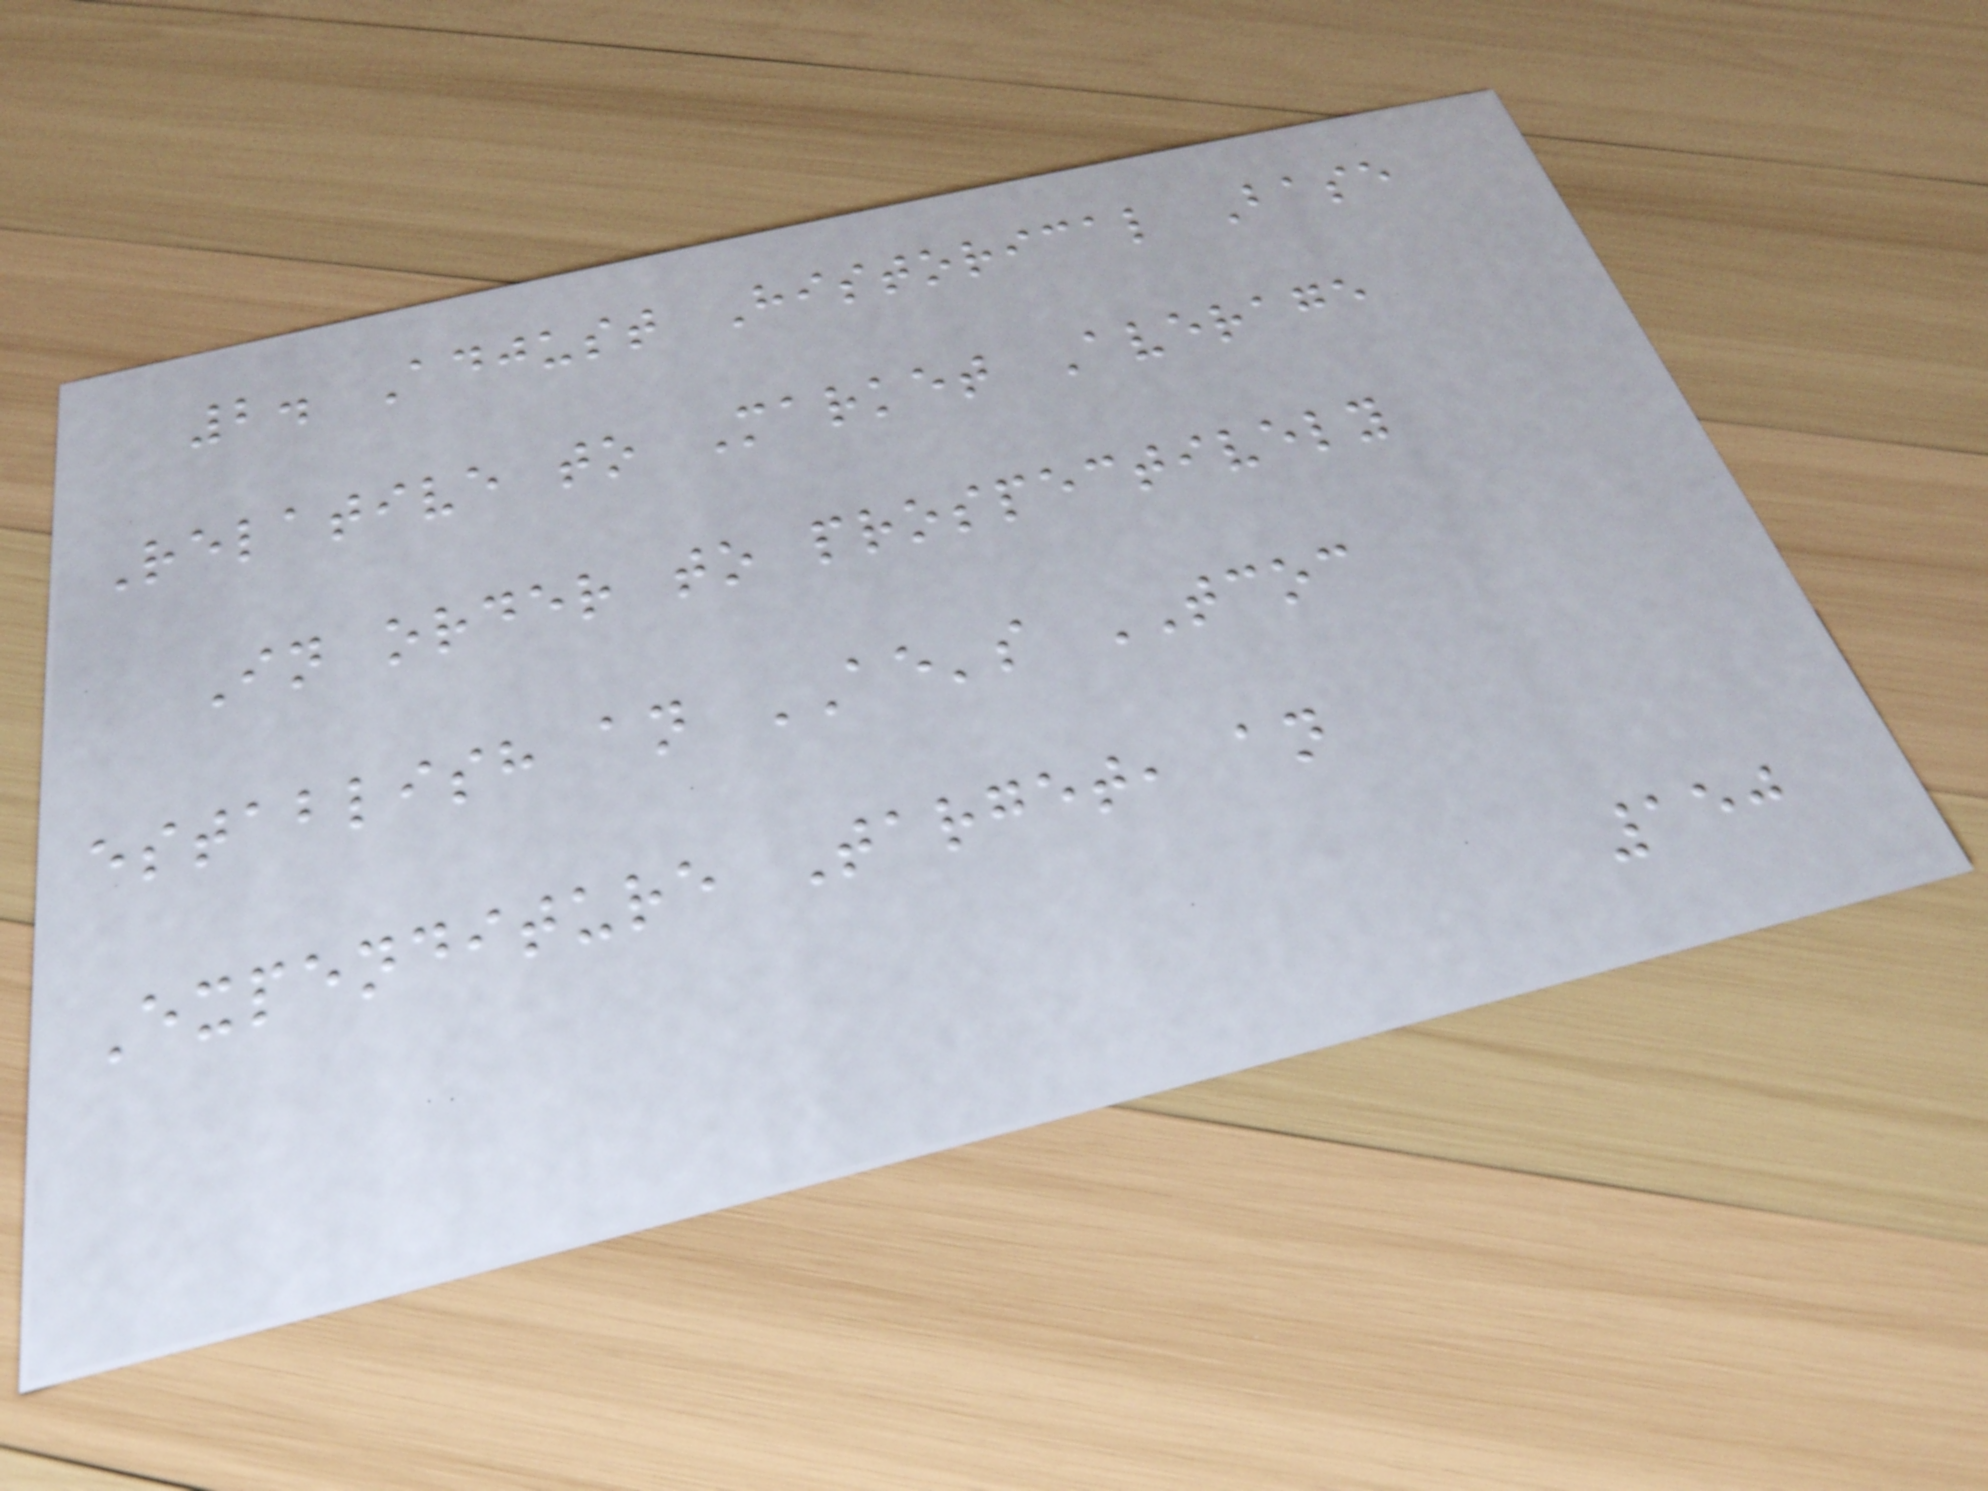2. Adjust Historical Base
Relative to Market Average
In order to prospectively
establish an AE's TCOC
Expenditure Target, an
150
